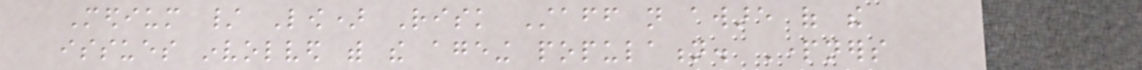Medium / Low) Risk Staff not aware of the
issues involved with the ageing population. Partners
